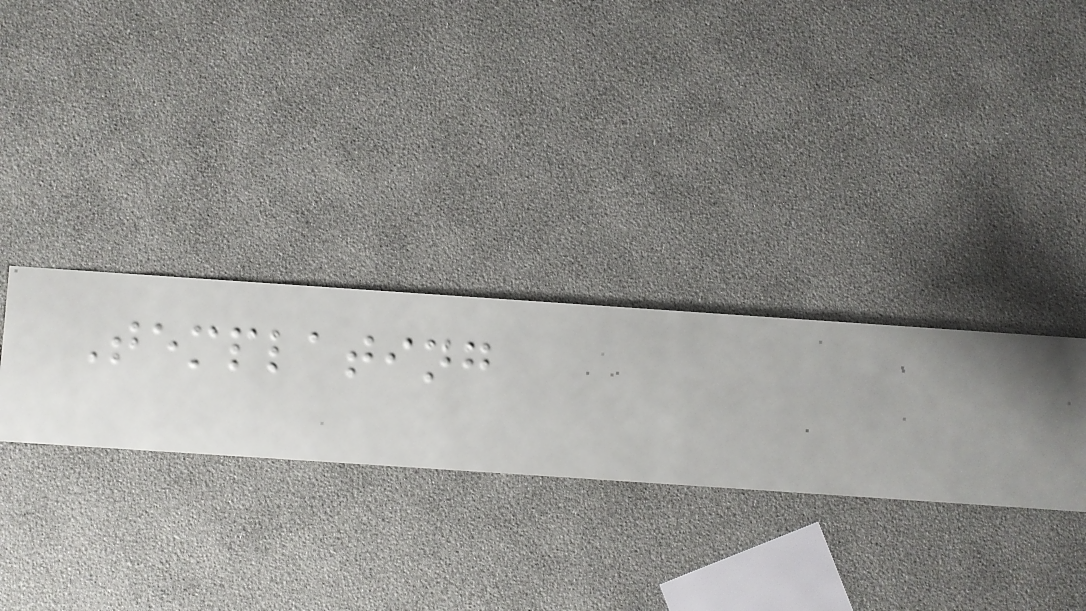Templating
